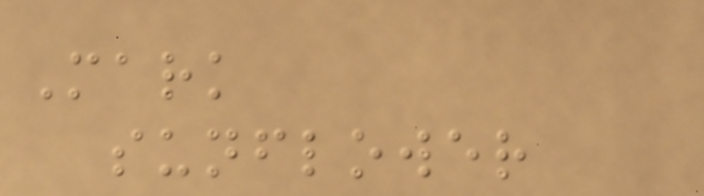Mark
sunflower
